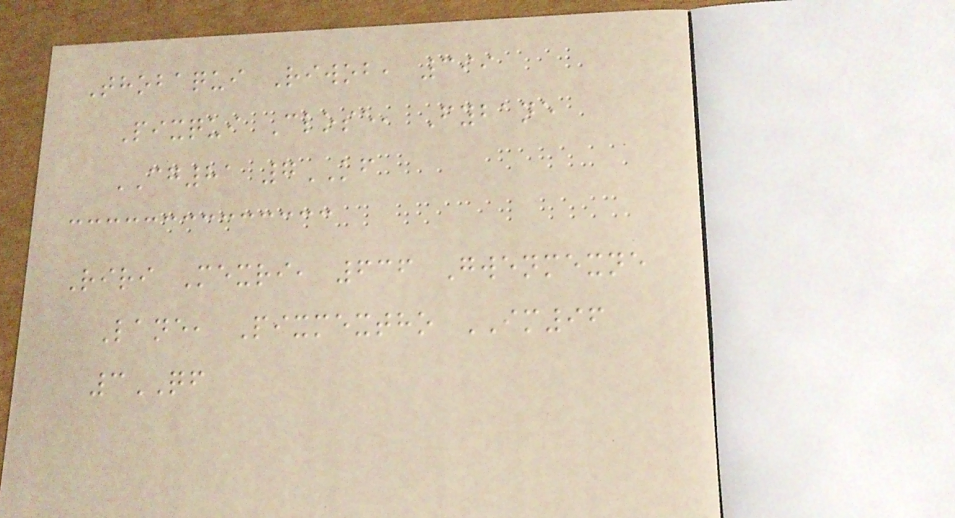Thobaqui Riwob, 399
Pixqui Close, Fybane
CG81 7KF
Riri Mexri, 636 Gwenmexne
Lane, Pixmextho IM96
3QF
